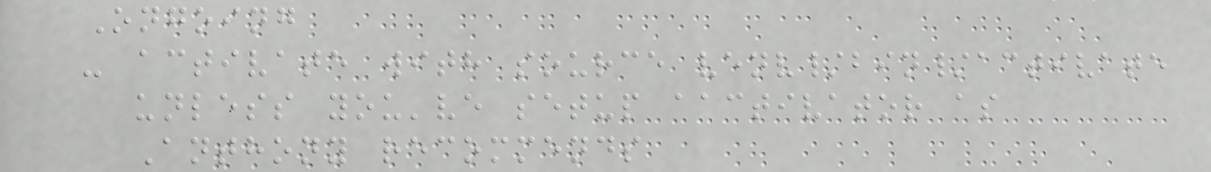Ongoing
- activate with source venv/bin/activate
unless you've setup aactivator as
Anthony recommends
